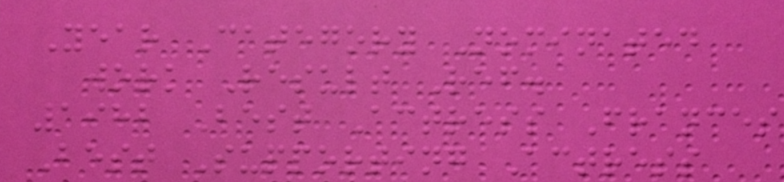Year Category Nominated
work Result Ref.
1982 Best Actress Frances
Best Supporting Actress
